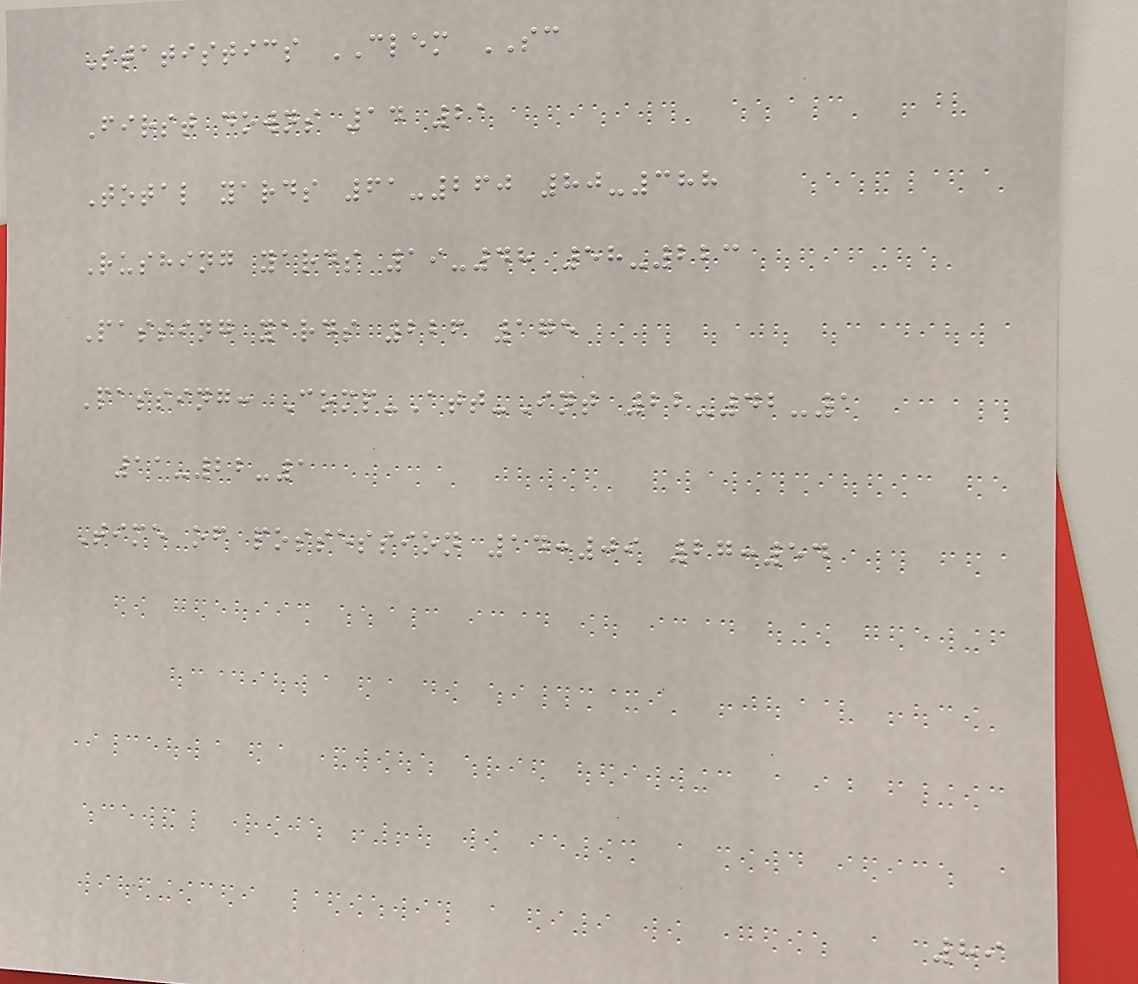Statistics CLEM SC
First downs 14 21
Total yards 61-260 80-388
Rushing yards 19-48 58-223
Passing yards 226 175
Passing: Comp-Att-Int 22-42-1
11-22-1
Time of possession 14:09 27:54
89
